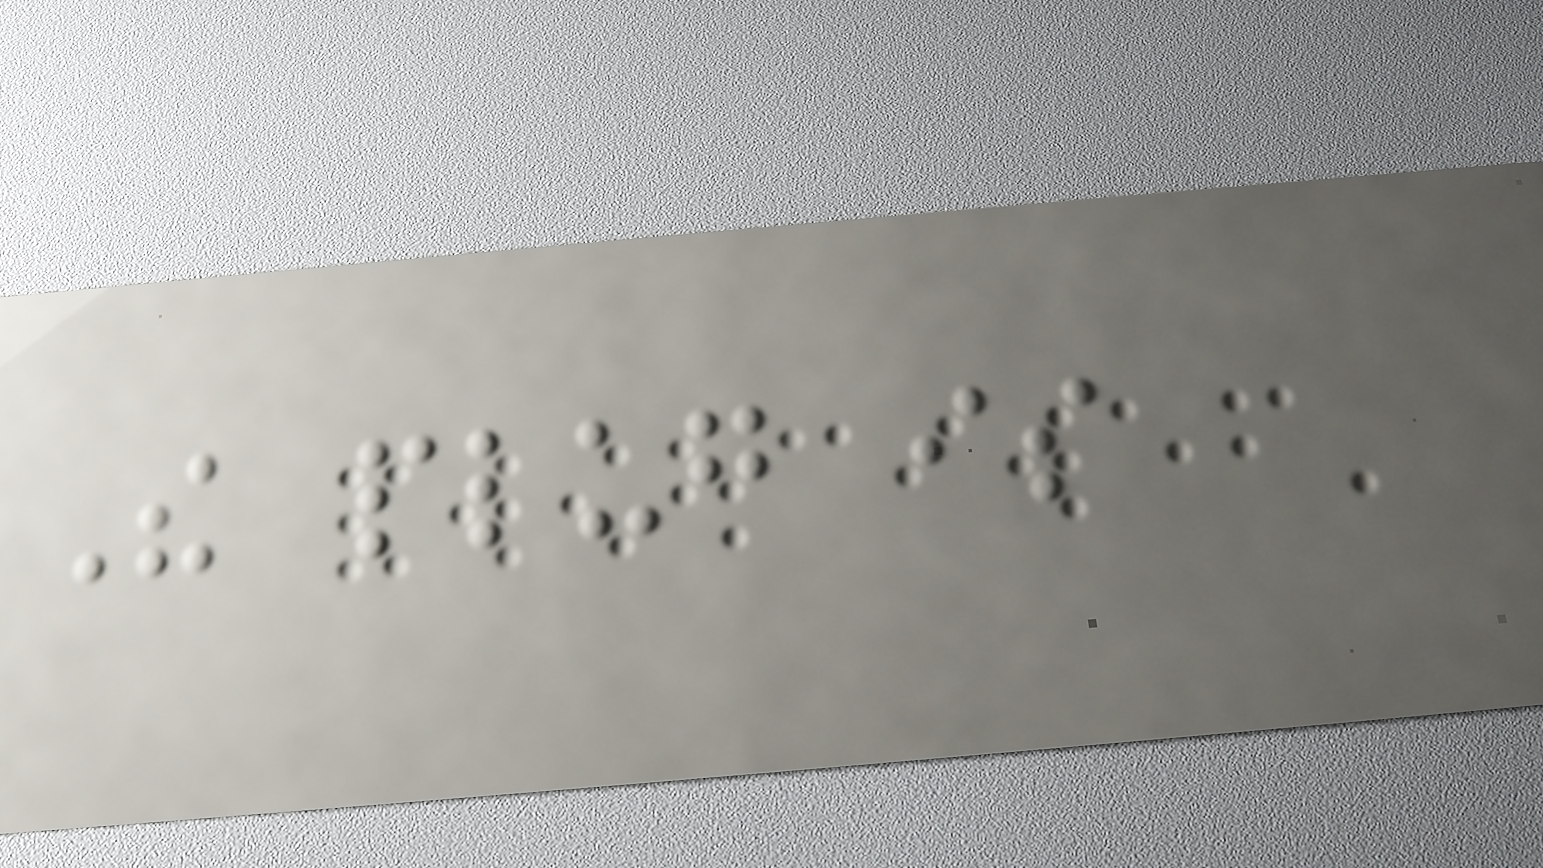The plug is
